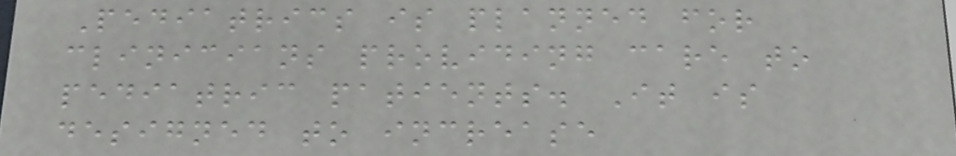Pediatrics is planned for
clinicians providing care to
pediatric patients. It is
designed to increase
